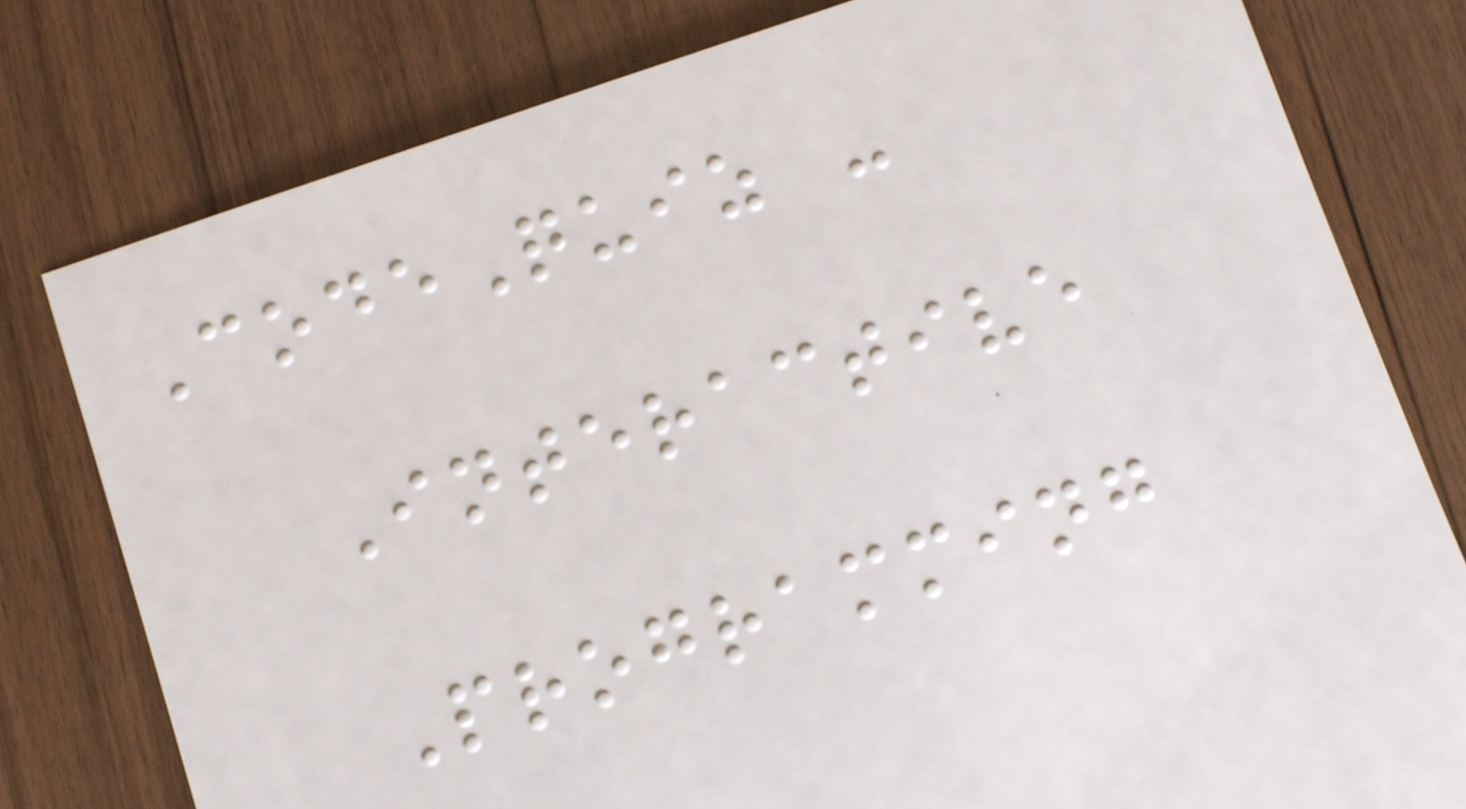CodeQuiz -
Interactive
Programming
